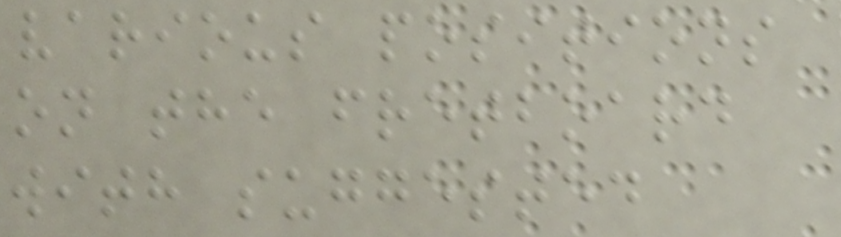various positions
on the fretboard
with suggested
